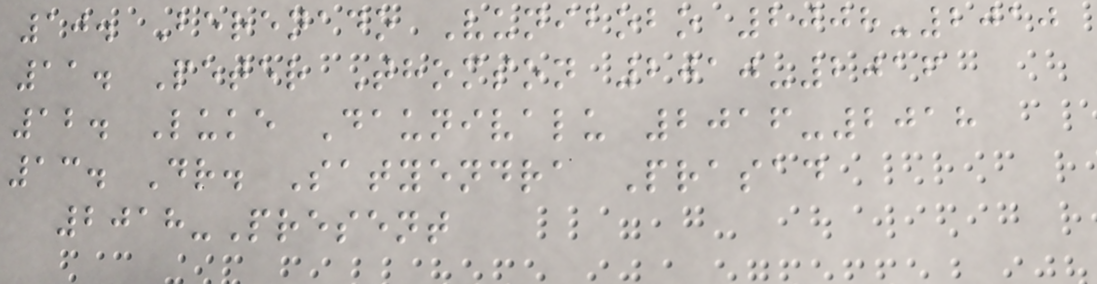10. Berenado Vunibobo 2008-2010
11. Peter Thomson 2010-2016
12. Luke Daunivalu 2016-2018
13. Dr. Satyendra Prasad
2018-Present
